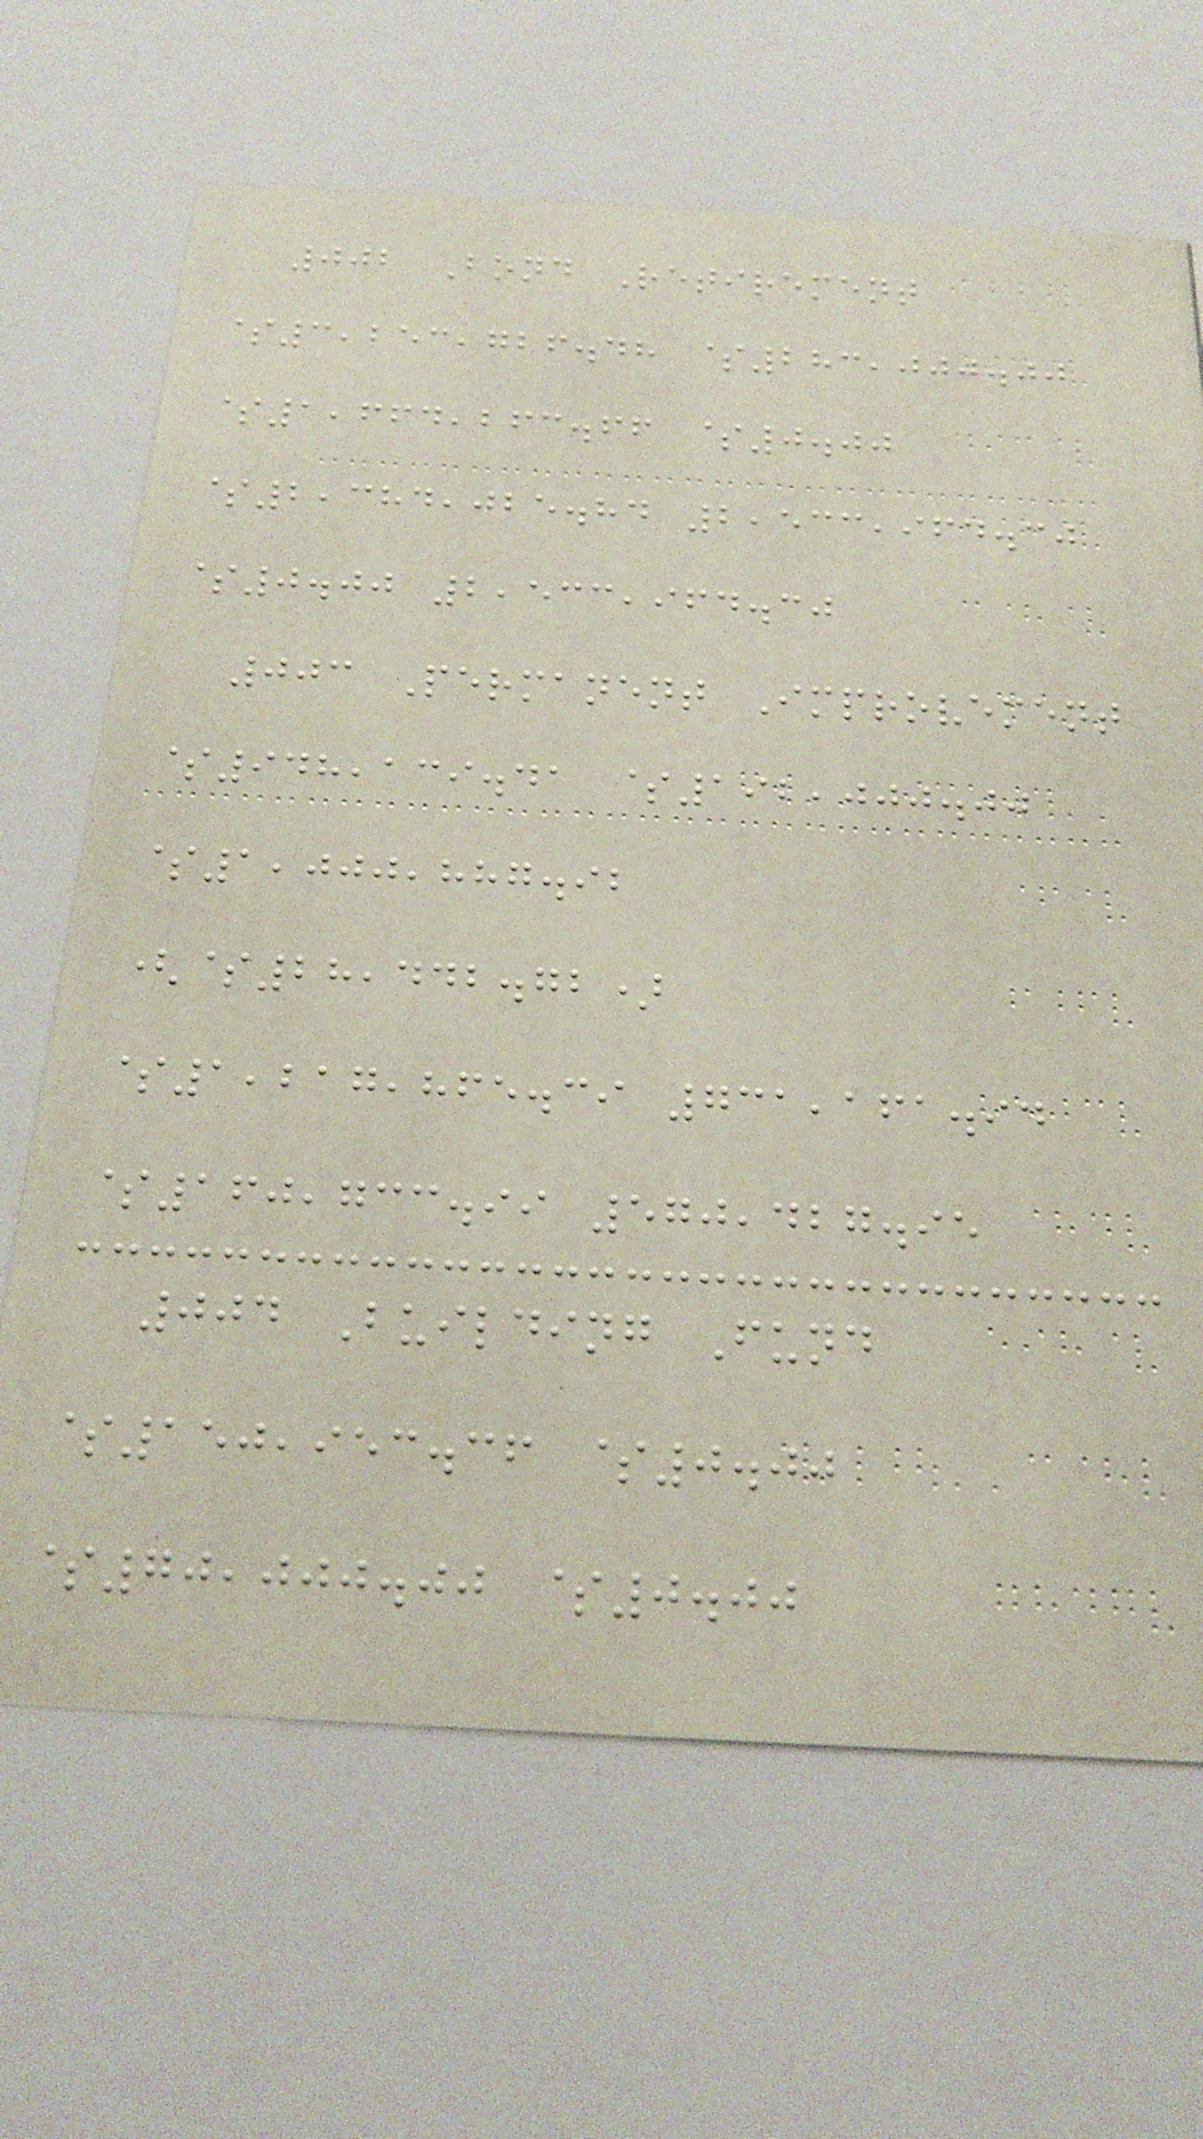002 Bond Retirement
$3,253,726.48 $283,000.00
$1,664,263.66 $0.00
$2,384,025.84 2,533,964.30
$0.00 2,533,964.30
003 Permanent Improvement
$948,139.41 $192,000.00
$1,000,887.92
($28,442.72)
$1,217,865.39 731,161.94
$160,733.99 570,427.95
004 Building Fund
$150,953.36 $0.00
$70,000.00 $0.00
